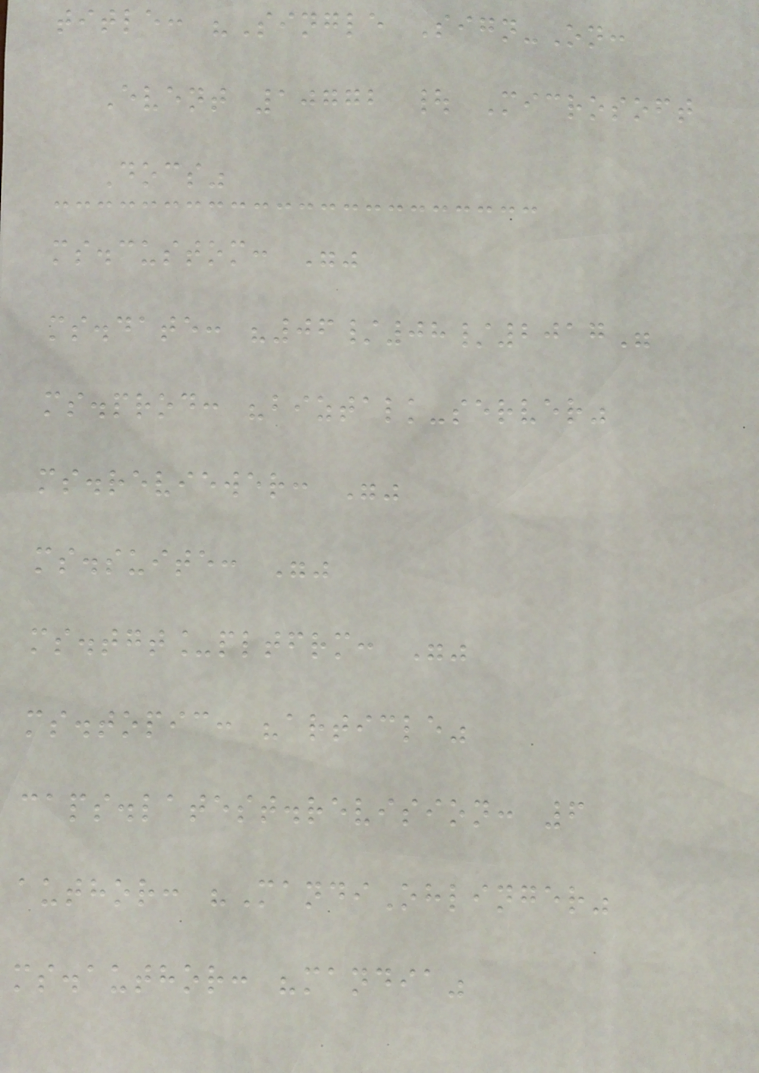title: "Single Sign-On:
Event 10772 | Microsoft
Docs"
ms.custom: ""
ms.date: "06/08/2017"
ms.prod: "biztalk-server"
ms.reviewer: ""
ms.suite: ""
ms.tgt_pltfrm: ""
ms.topic: "article"
caps.latest.revision: 6
author: "MandiOhlinger"
ms.author: "mandia"
